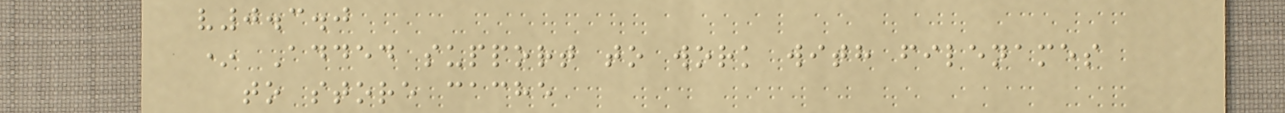v0.3.0
* Added support to work with filenames
to store cache
